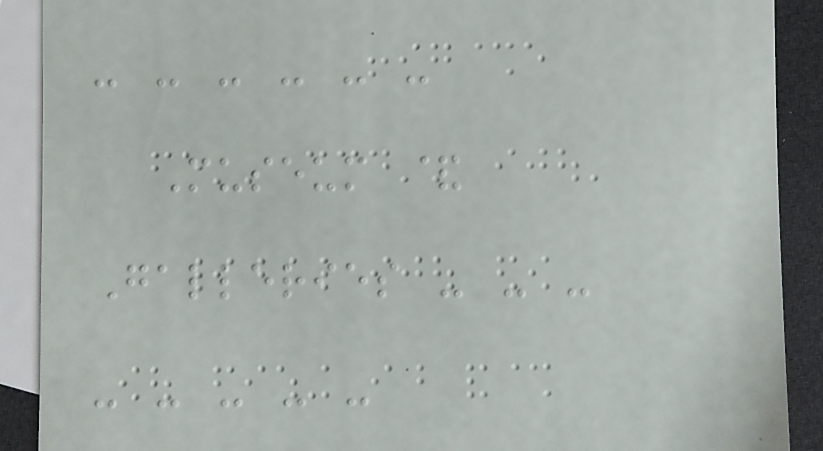- - - - - -
Museum &
Galleries - - -
- - - - -
